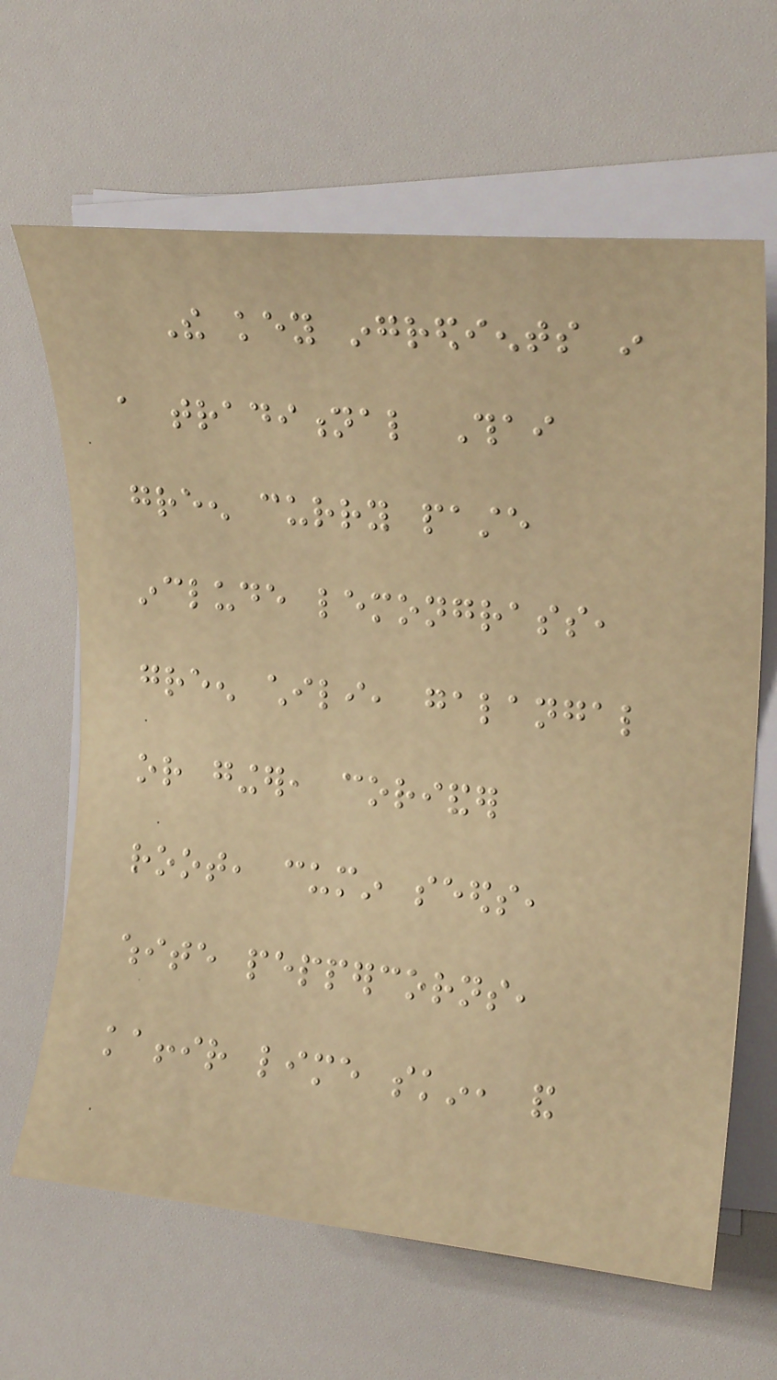The key ingredients in
a traditional Thai
green curry paste
include lemongrass,
green chili, galangal
or ginger, coriander
root, cumin seeds,
white peppercorns,
kaffir lime skin, and
